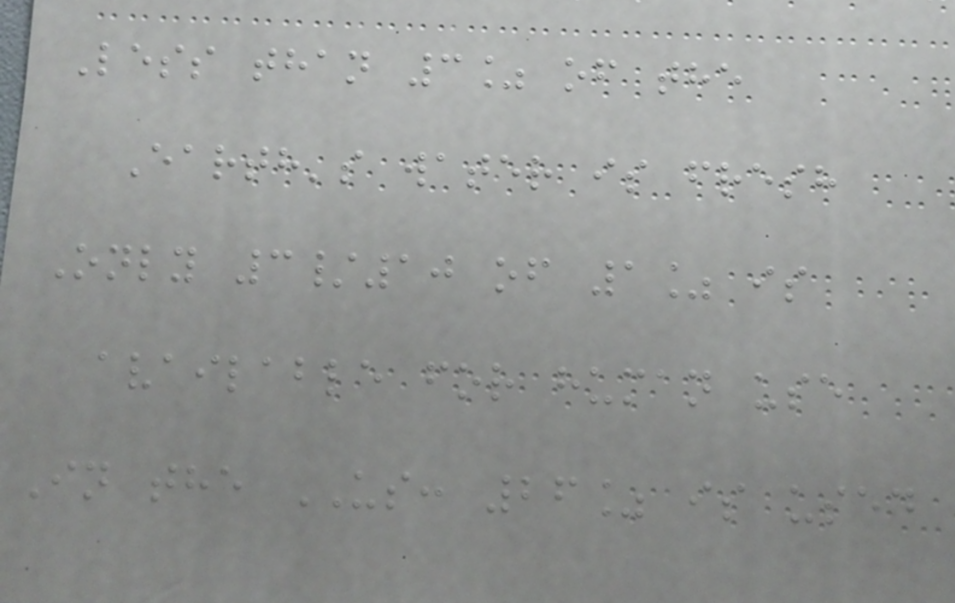Less than 3% of the
Earth's water is fresh
Only 3/10 of 1% is
available for human use
In the US: 26% is used
